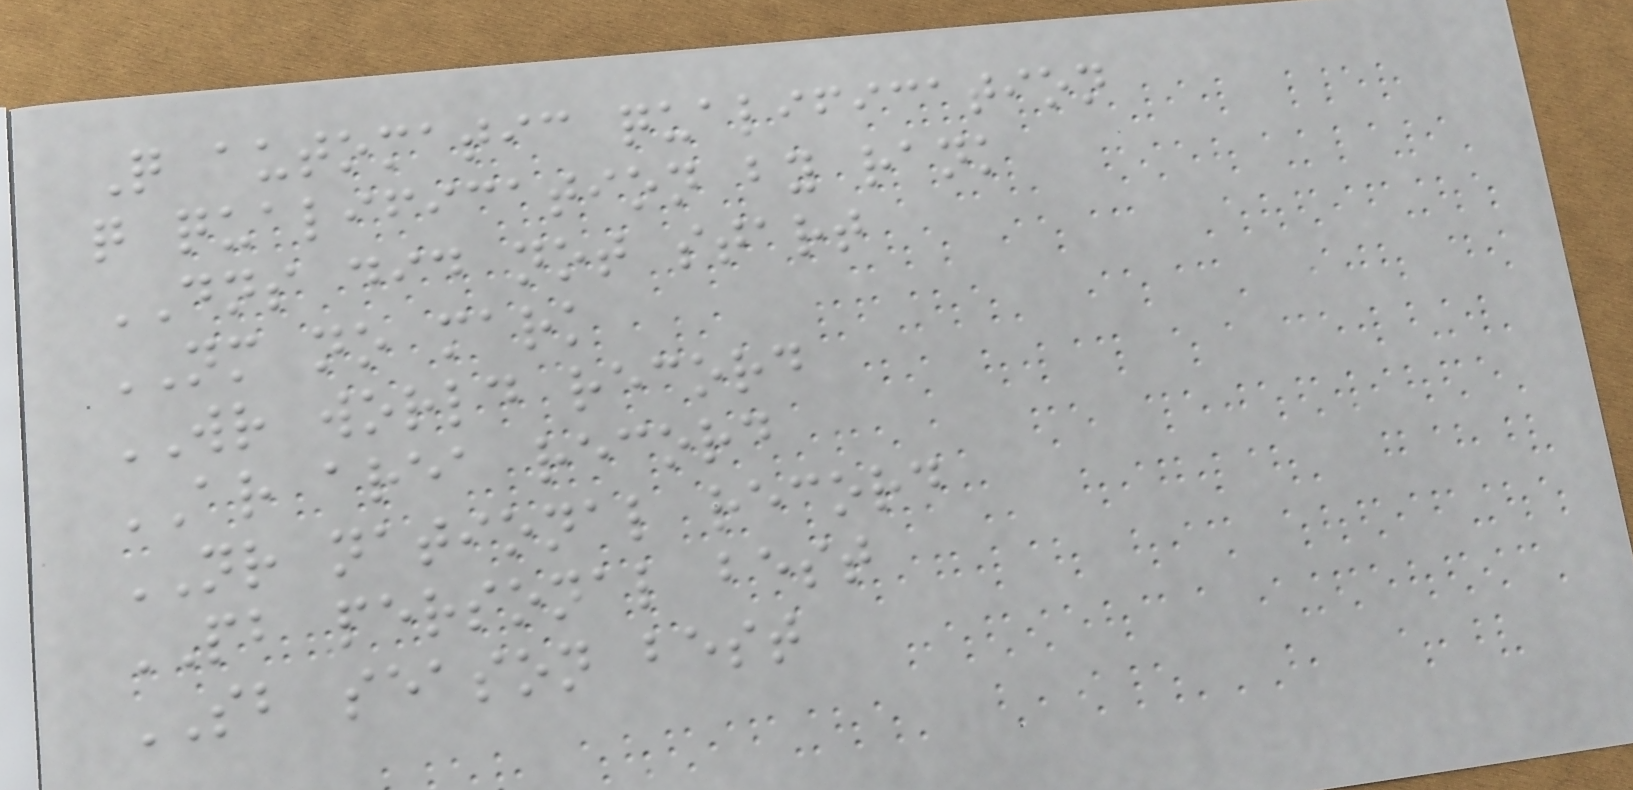Q automatic qualification
q qualification by rank
DNS did not start
NM no mark
WR world record
AR area record
NR national record
PB personal best
SB season best
